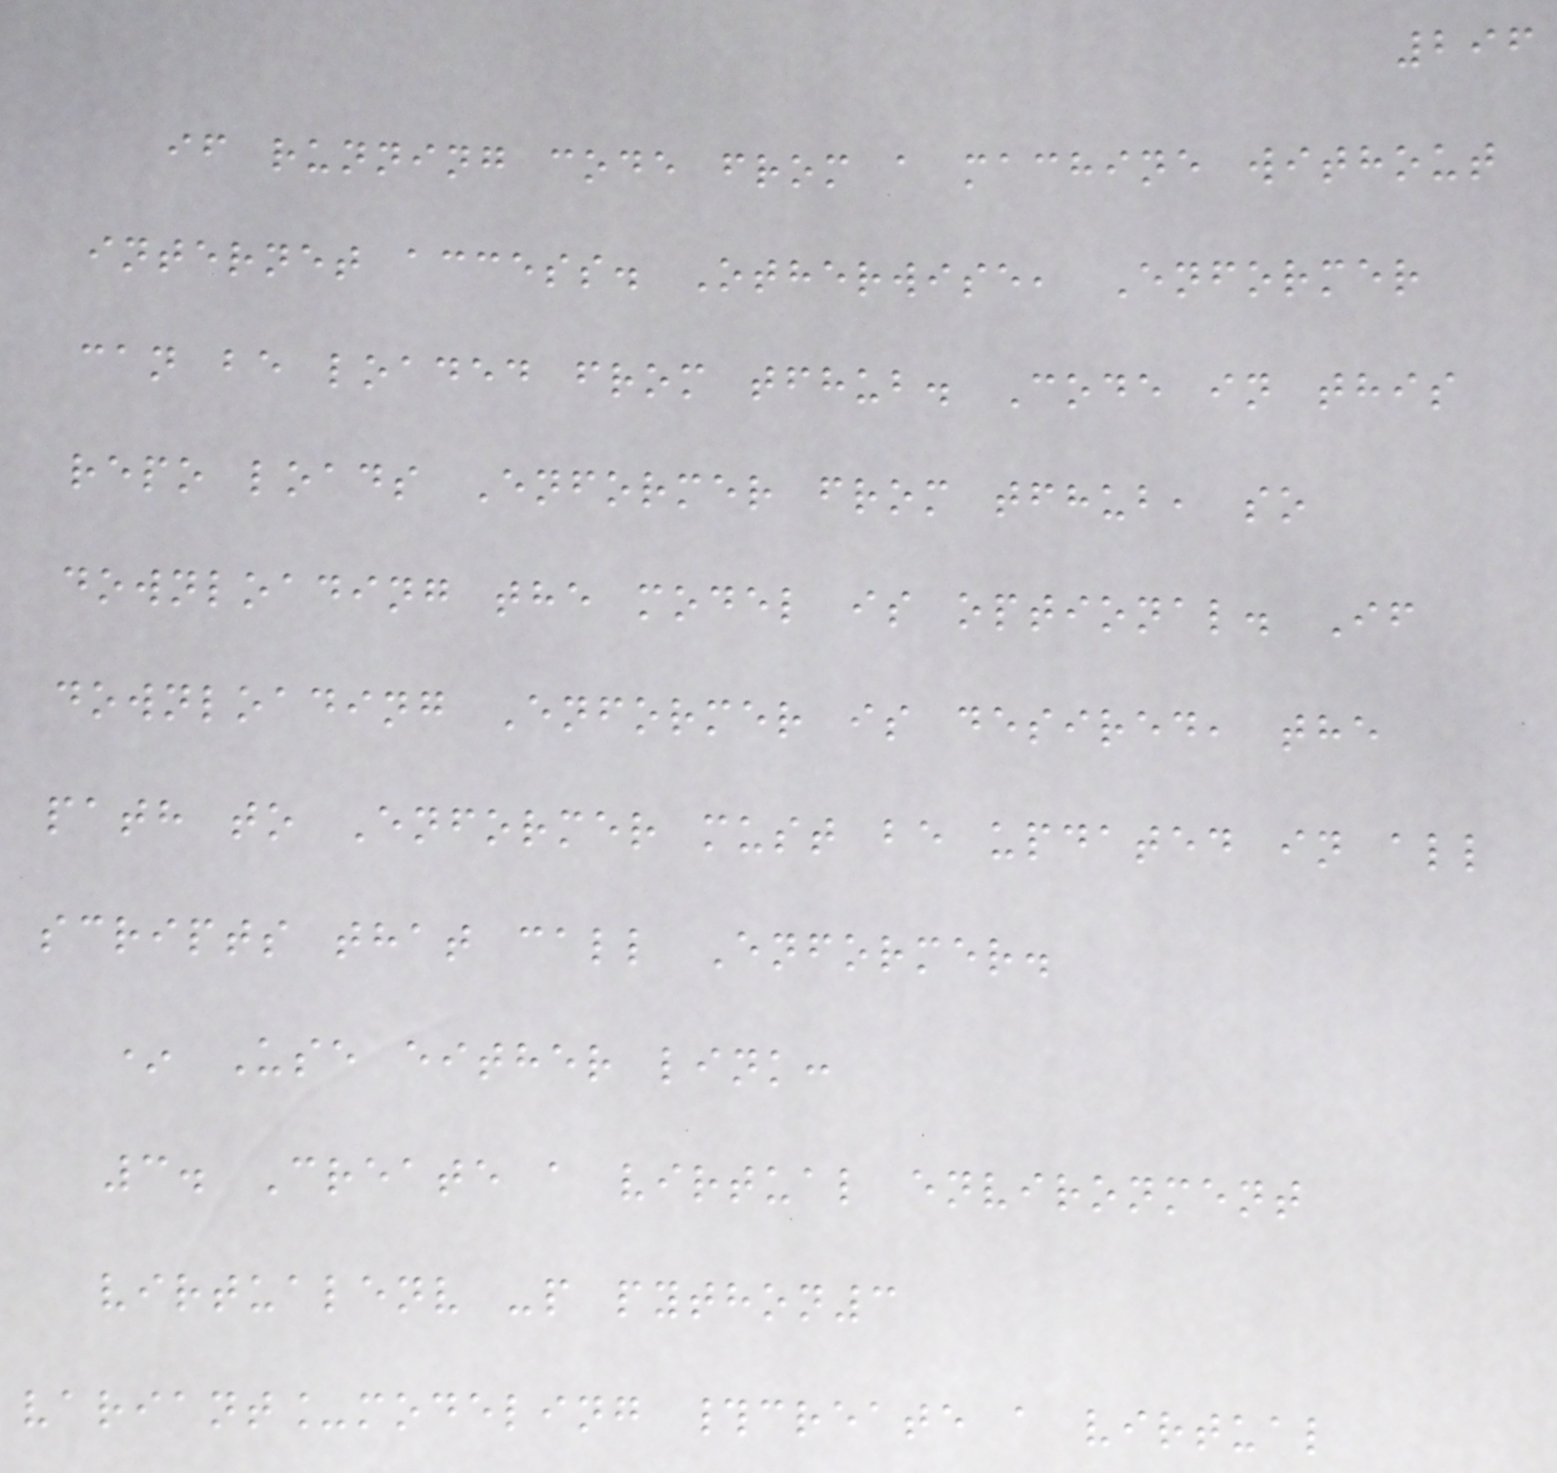296
if running code from a machine without
internet access. Otherwise, Enformer
can be loaded from tfhub. Code in this
repo loads Enformer from tfhub, so
downloading the model is optional. If
downloading Enformer is desired, the
path to Enformer must be updated in all
scripts that call Enformer.
* Use either link:
3. Create a virtual environment
virtualenv -p python3
variant_modeling #create a virtual
